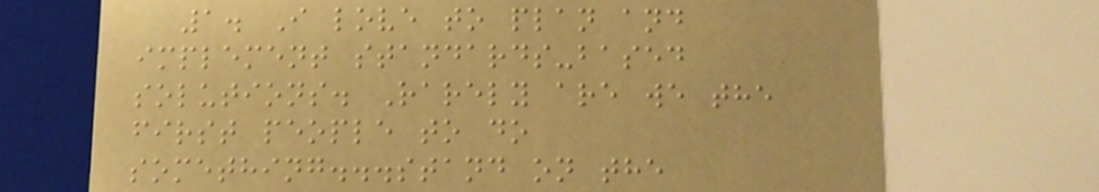1. I love to plan and
implement standards-based
solutions. Rarely are we the
first people to do
something...stand on the
